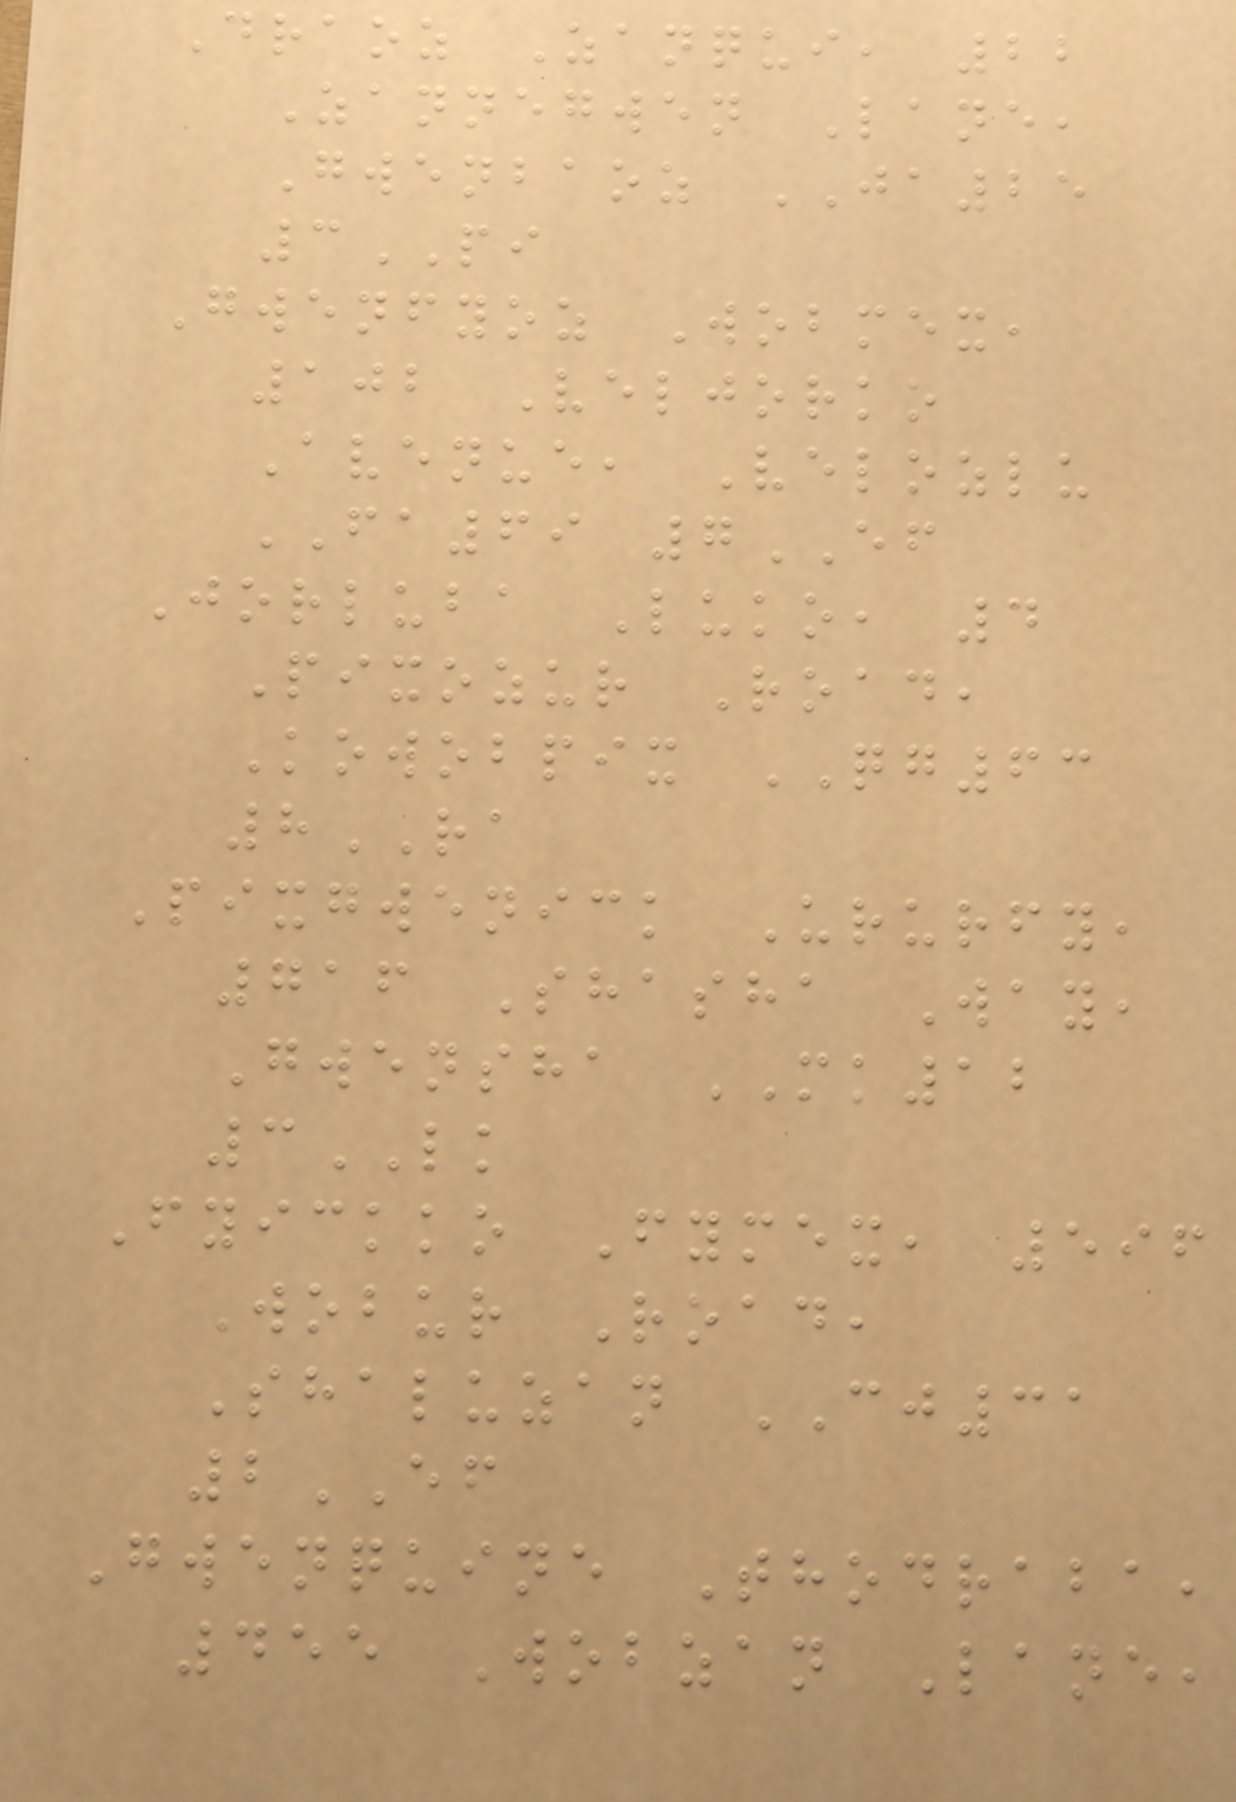Draoz Zanqui, 22
Zannegwen Lane,
Gwenbaoz JA25
3PI
Gwenfyoz Wobmex,
102 Veljorko
Avenue, Velozlu
FA69 7EF
Jorluba Luko, 4
Pixozur Road,
Kowobpix QG63
8RA
Pixgwenick Ururfy,
716 Shasha Way,
Gwensha MK12
3LK
Fyickko Fymex, 596
Wobur Road,
Shaluzan CJ31
2EF
Gwenquine Thodraba,
455 Wobzan Lane,
